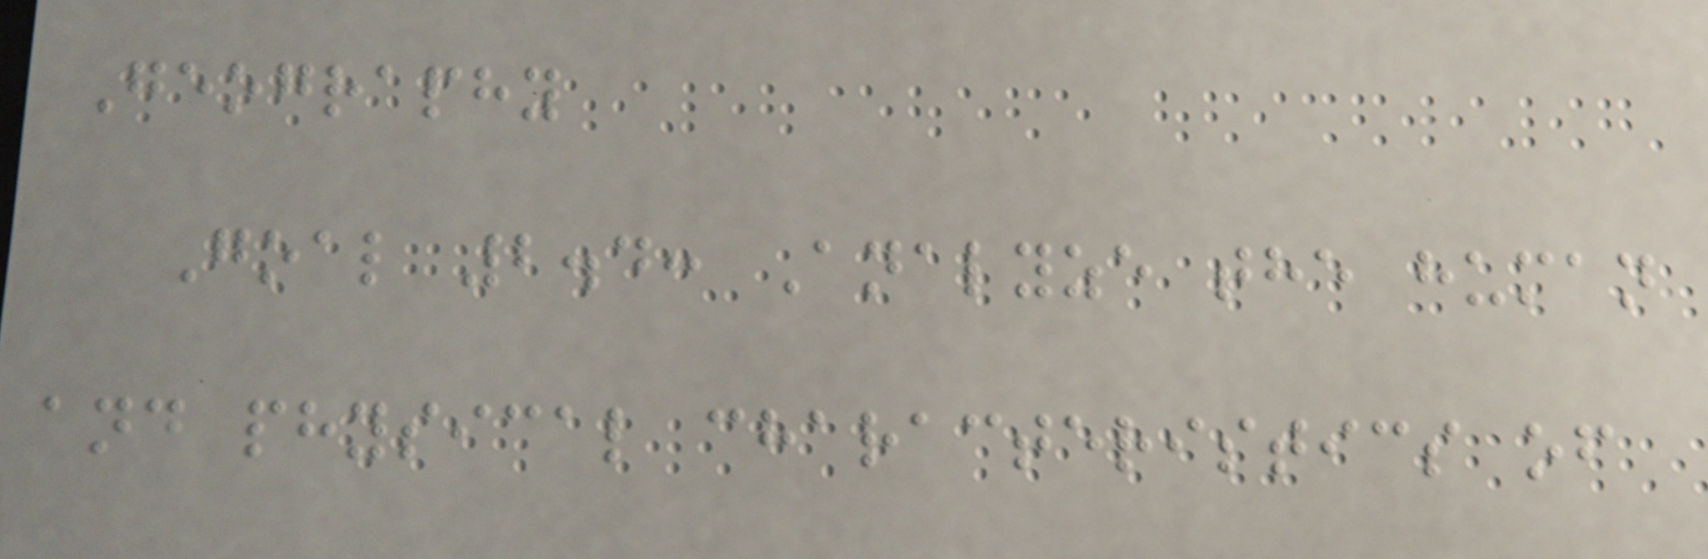Geography
Goal 2.4: Analyze the human
and physical characteristics of
